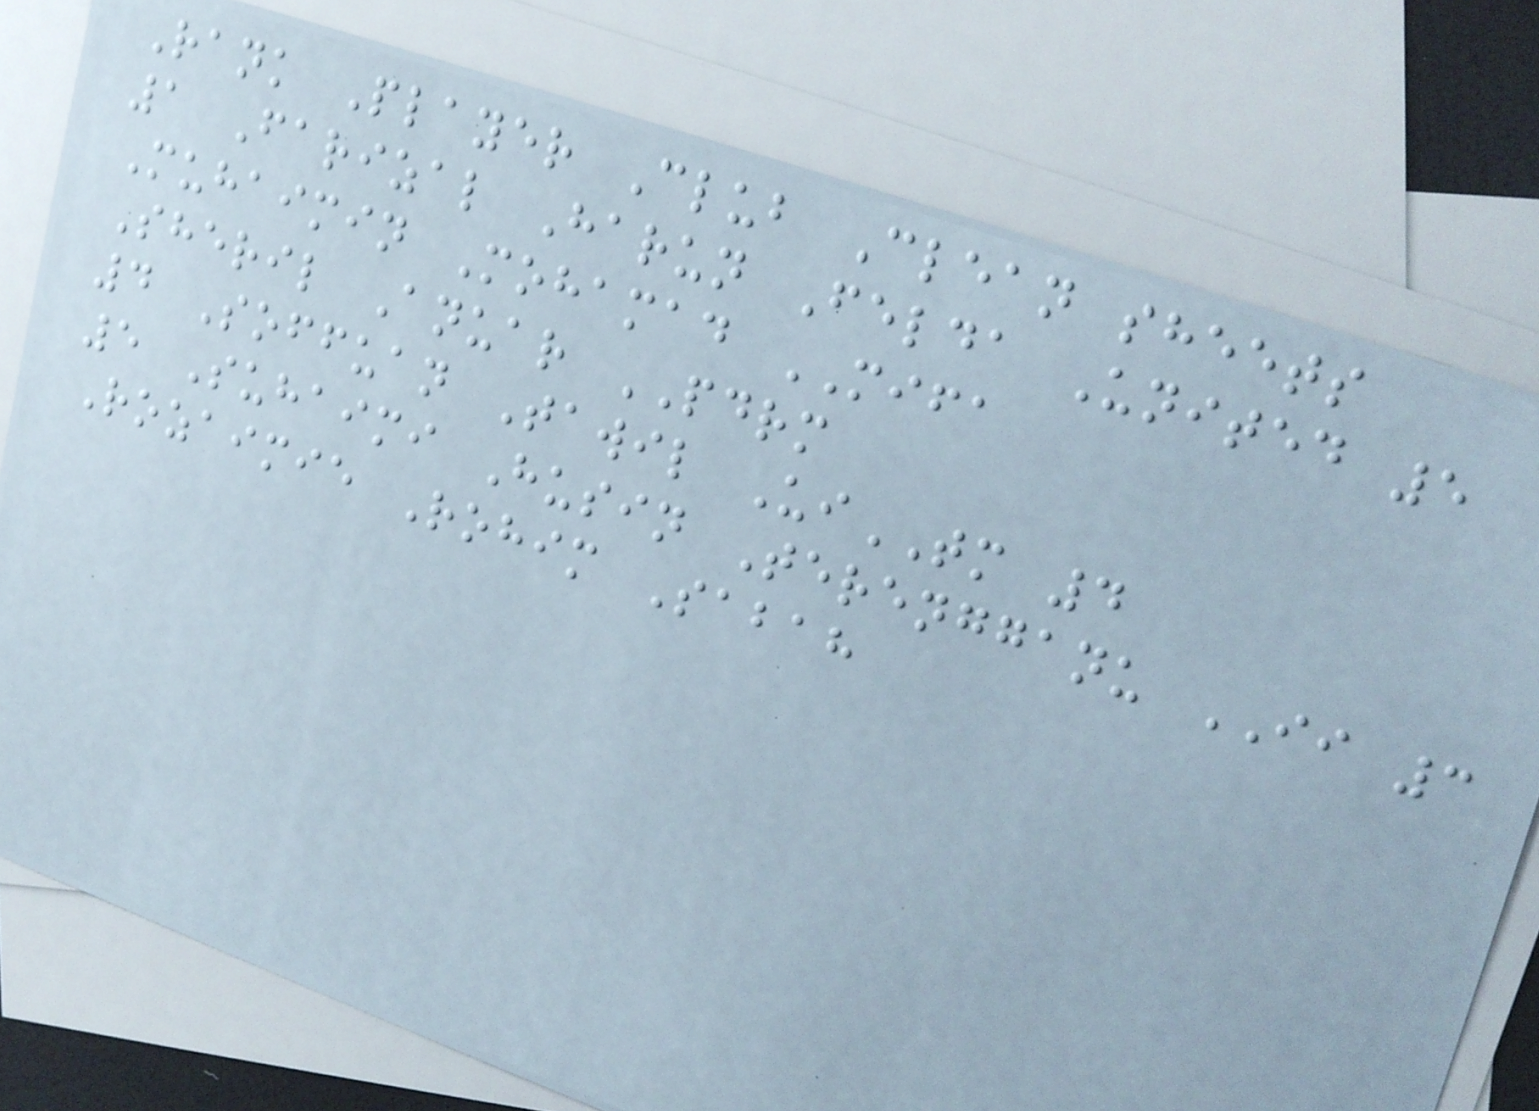Rank Player Club Clean sheets
1 Farizal Harun Felda United 5
Muhaimin Mohamad MIFA
Sheril Anuar PDRM
4 Soffuan Tawil UiTM 4
5 Suhaimi Husin Terengganu II 3
Rozaimie Rohim Sabah
